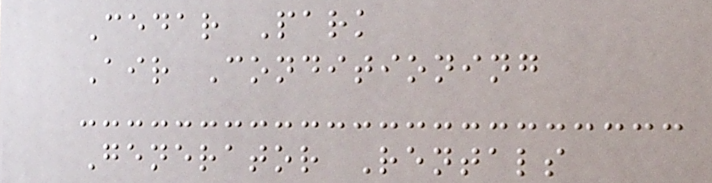Cedar Park
Air Conditioning
Generator Rentals
